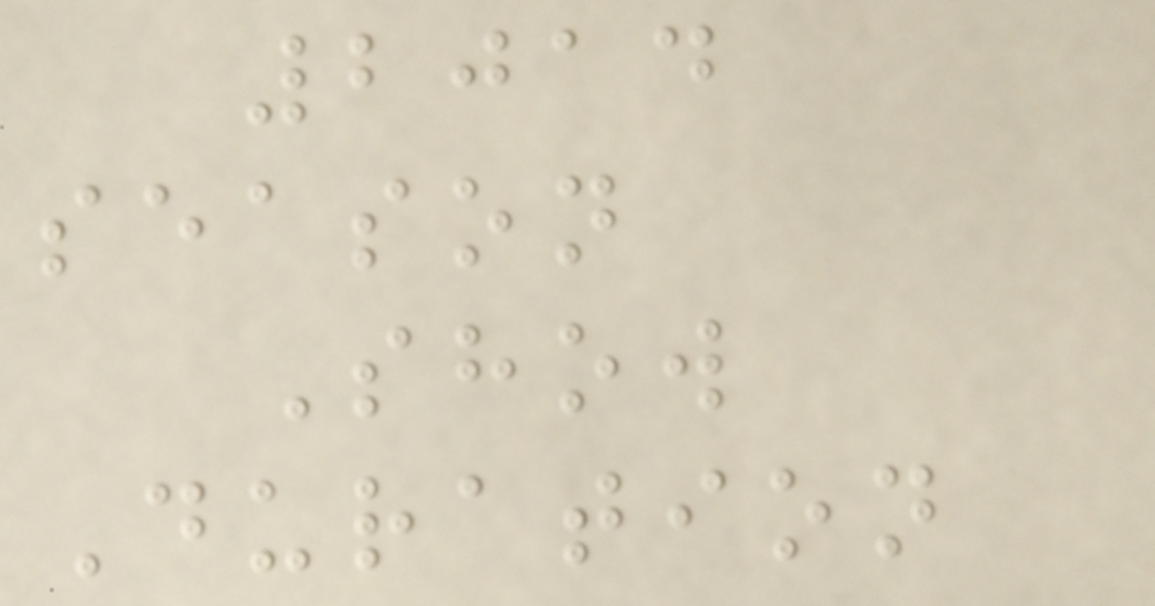2014
season
Show
Duration
